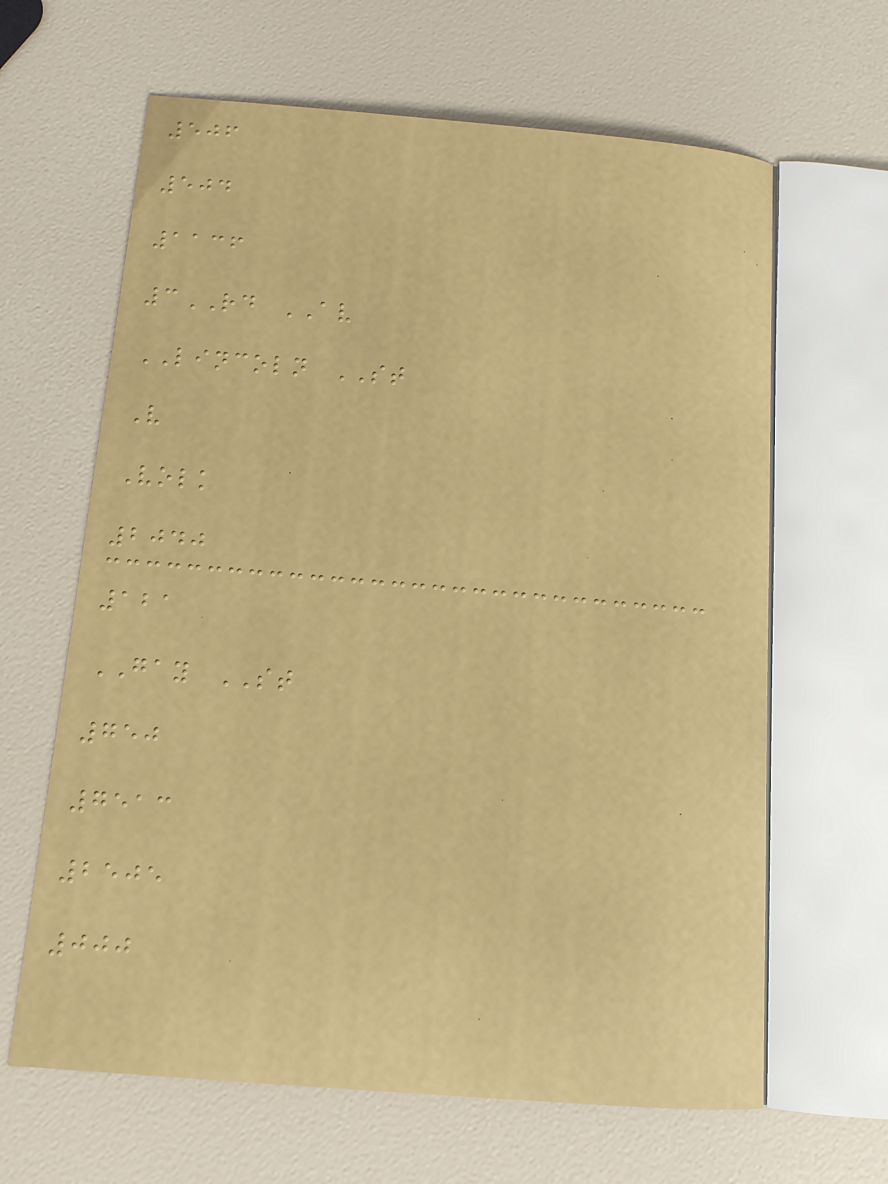506
504
1136
3RD AV
LINCOLN ST
V
Volk
2040
121
GAY ST
750
7513
2505
000
